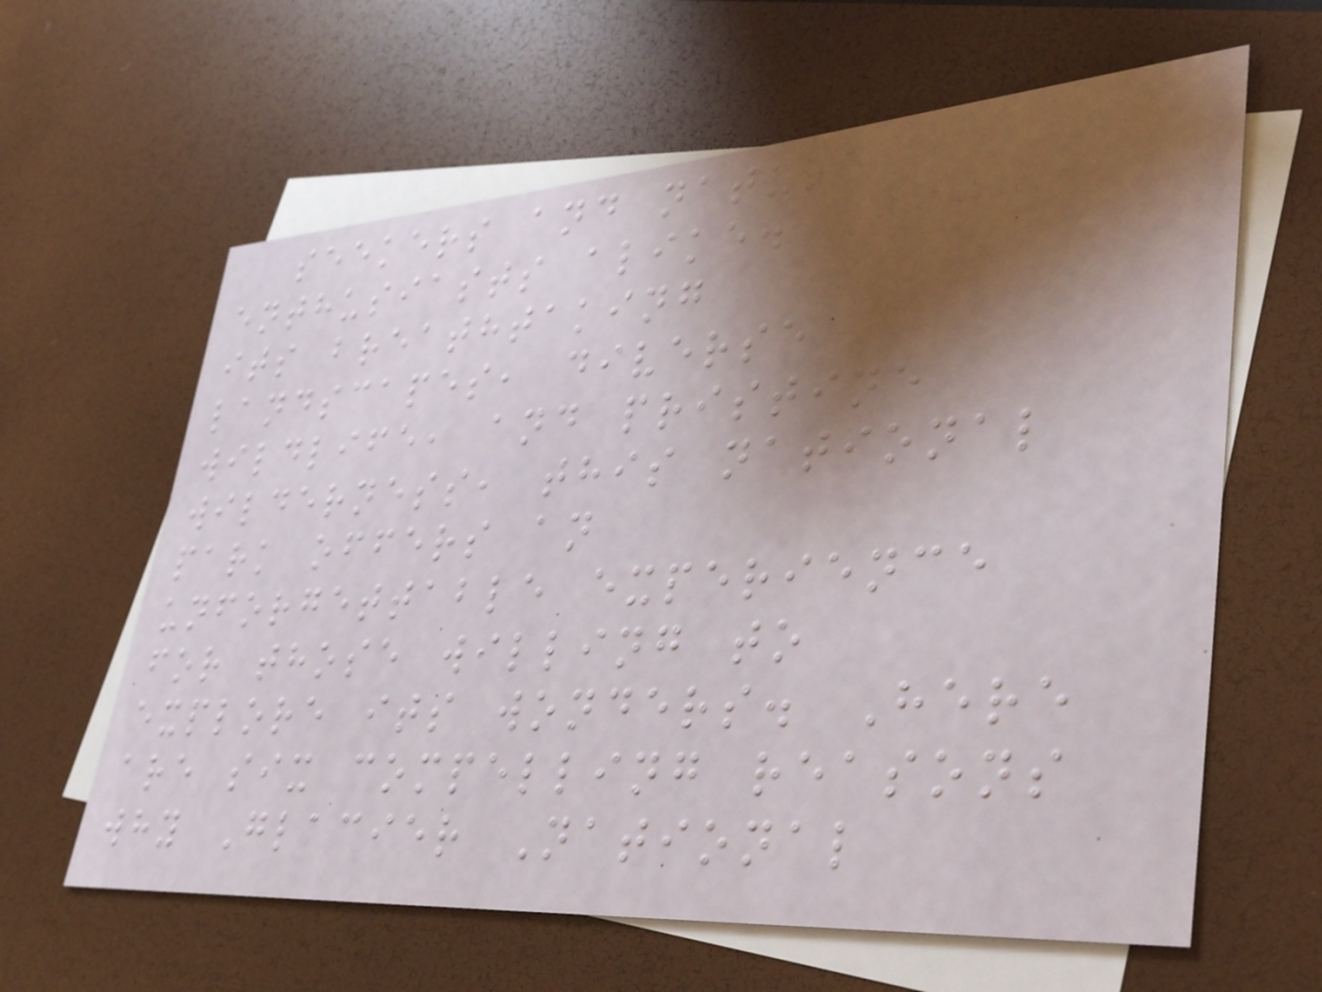seekers and nature
enthusiasts alike. With
its breathtaking
landscapes, diverse
wildlife, and pristine
wilderness, this national
park offers an
unforgettable experience
for those willing to
explore its wonders. Here
are six compelling reasons
why Glacier National
